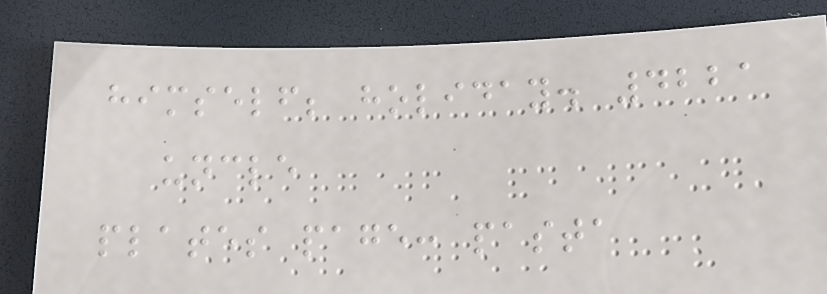himself; holiday. 4221
uncle
plates page: pasta
